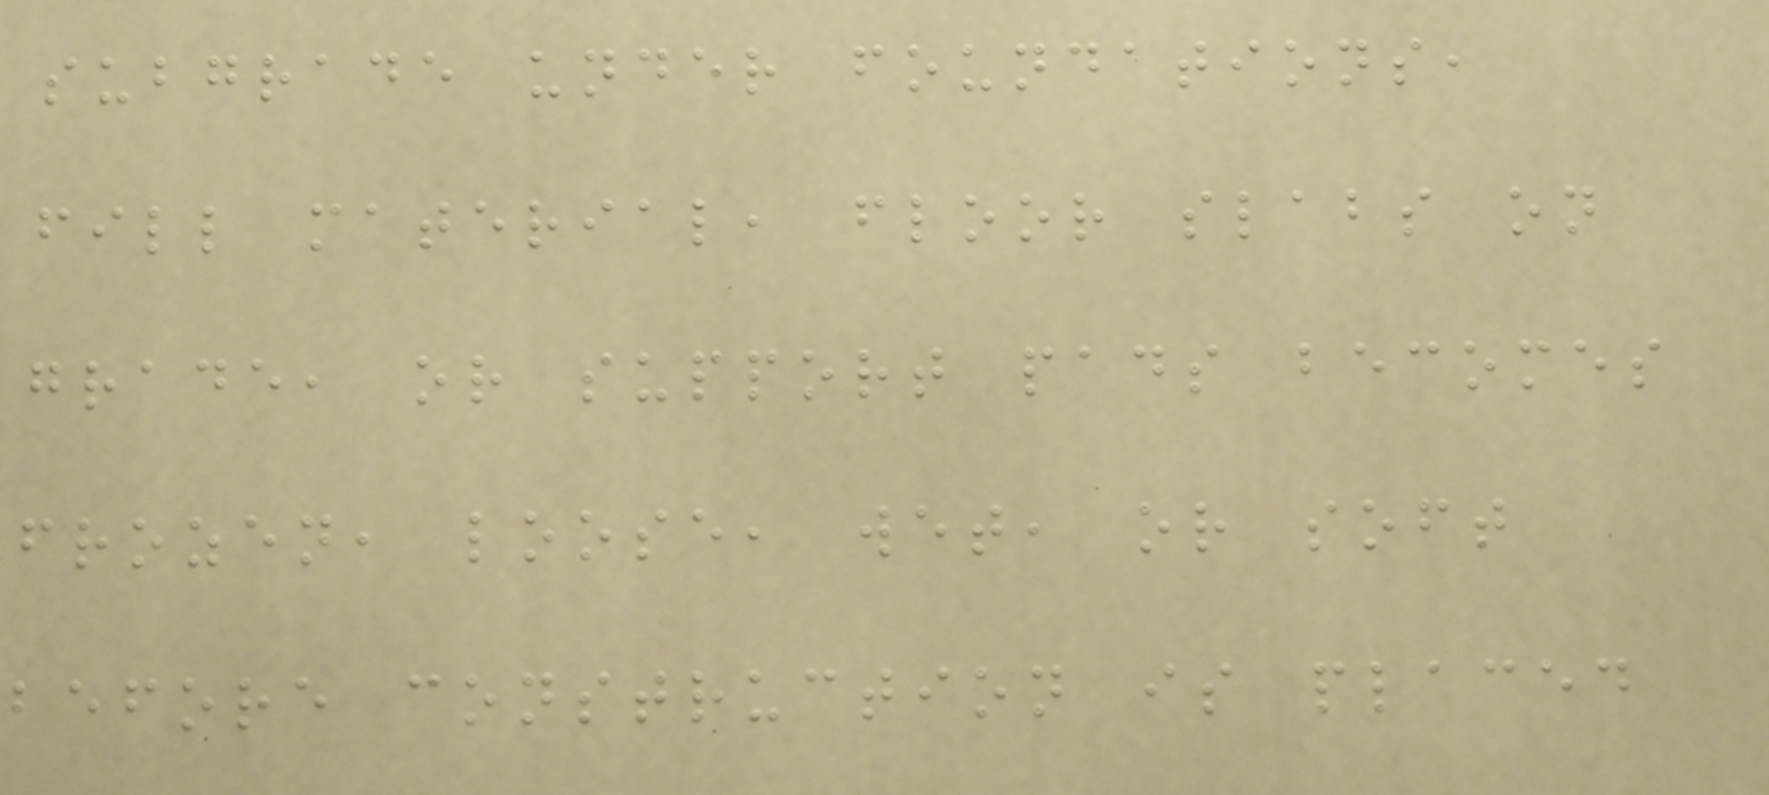subgrade under foundations,
fill material, floor slabs on
grade, or support pads becomes
frozen, loose, wet, or soft
before construction is placed
